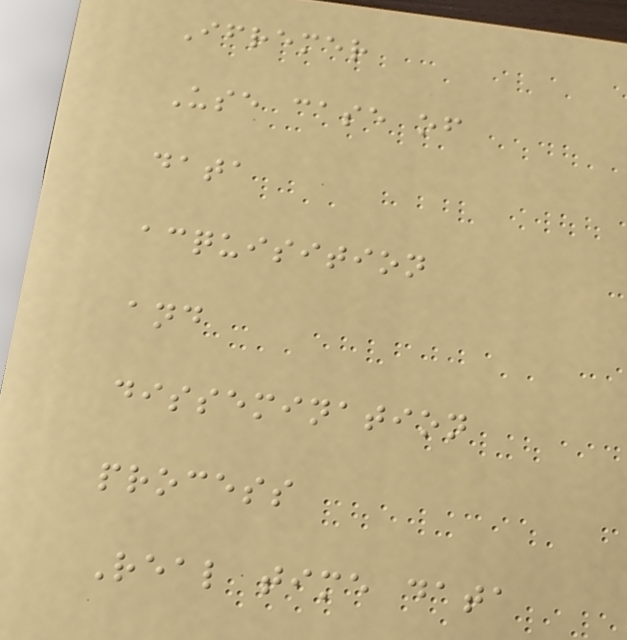Ifremer
Use case of
data
acquisition
and
dissemination
process
Real time data
